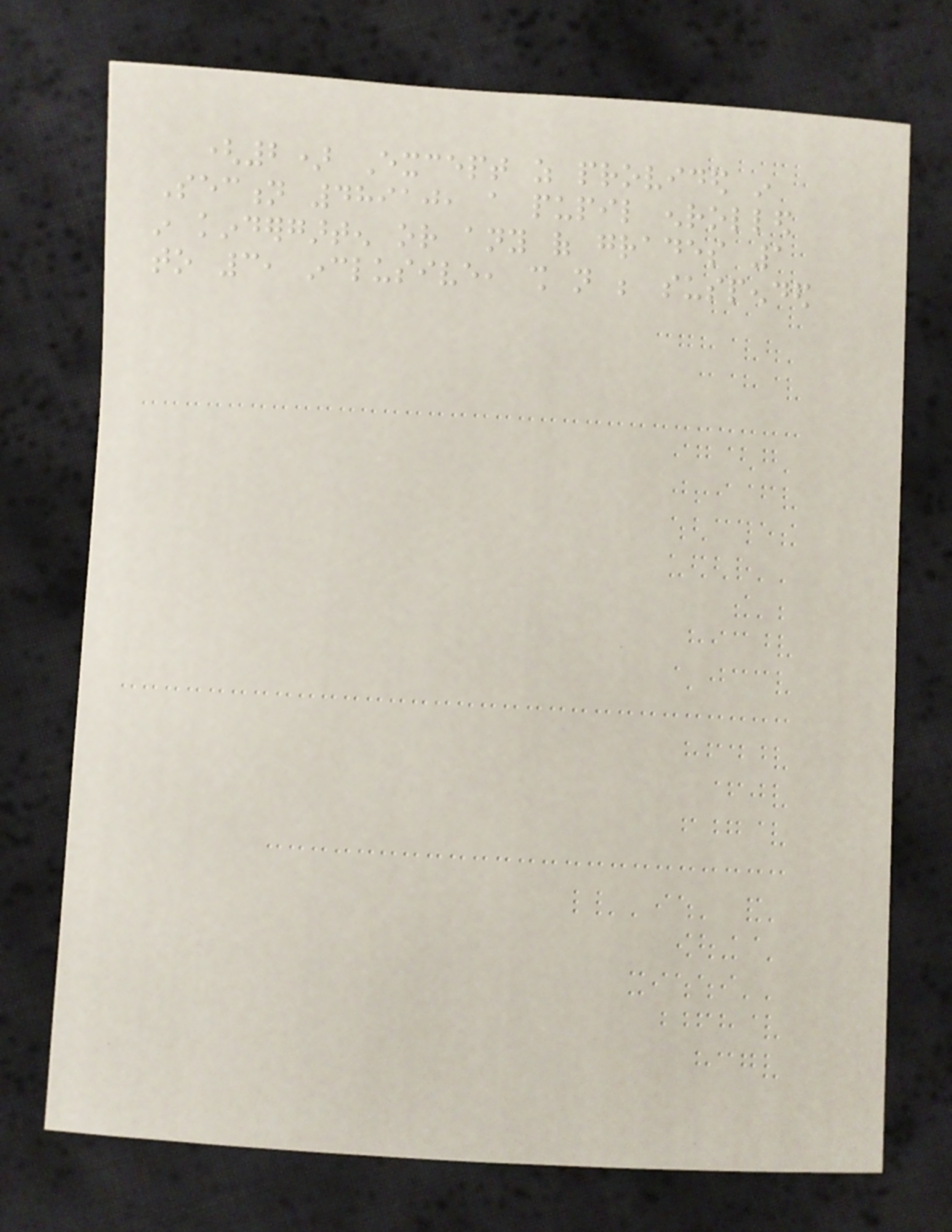(2) Except as provided in
Section 48910, a pupil enrolled
in kindergarten or any of grades 1
to 3, inclusive, shall not be suspended
